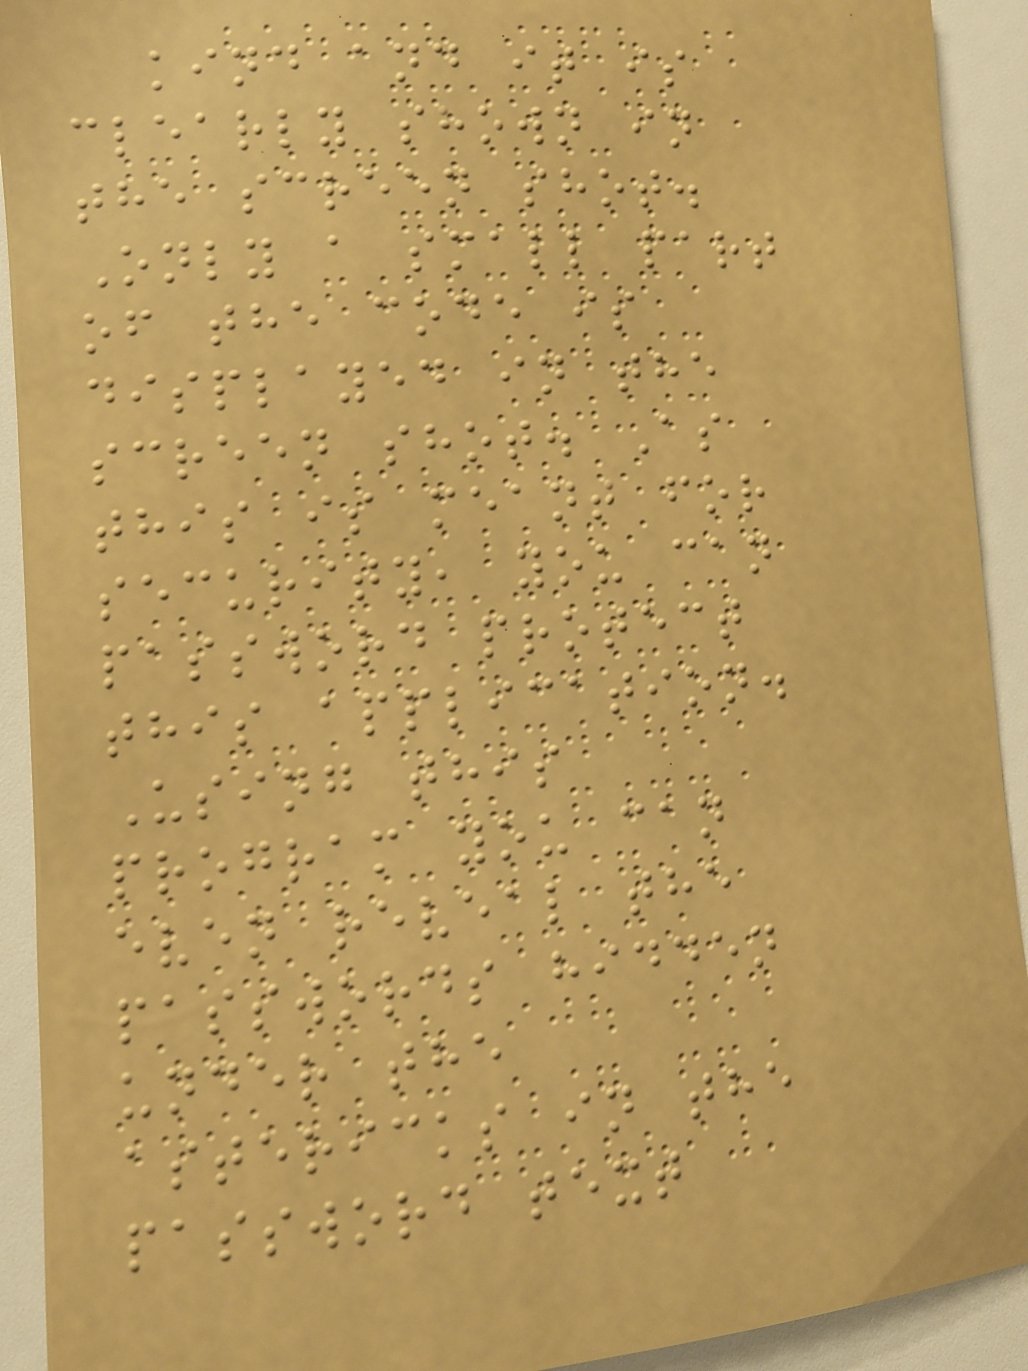kind and it is
clearly shown in
the screen shot.
Only a small part
of the code is
displayed in the
screen shot. As
this is meant for
security, you can
password protect
this application.
Using this
program you can
even reveal the
passwords hidden
under the
astericks in the
password text
